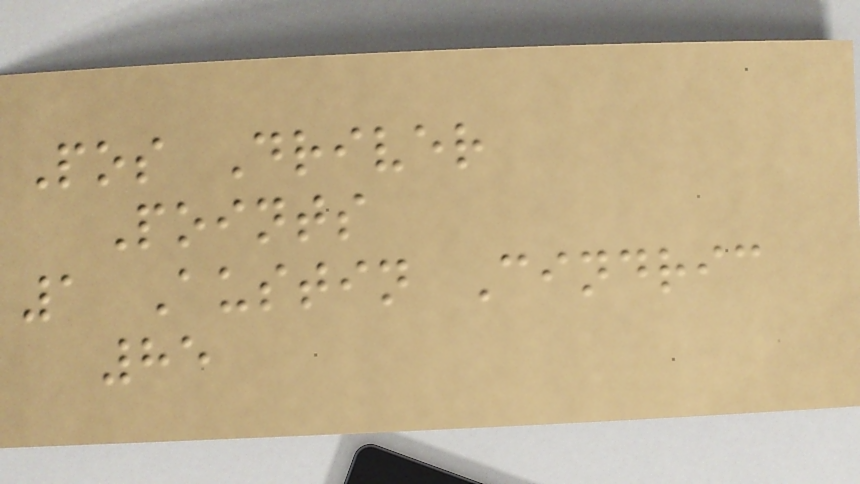Pos Driver
Points
1 Austin Cindric
85
